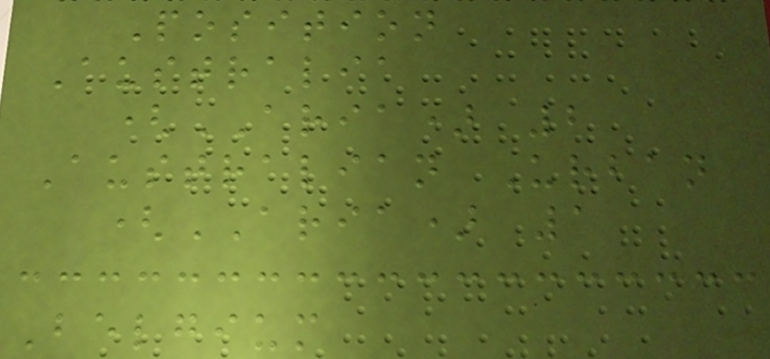Position
Australia
(ARIA) 2
Australian Urban
(ARIA) 1
Belgium
